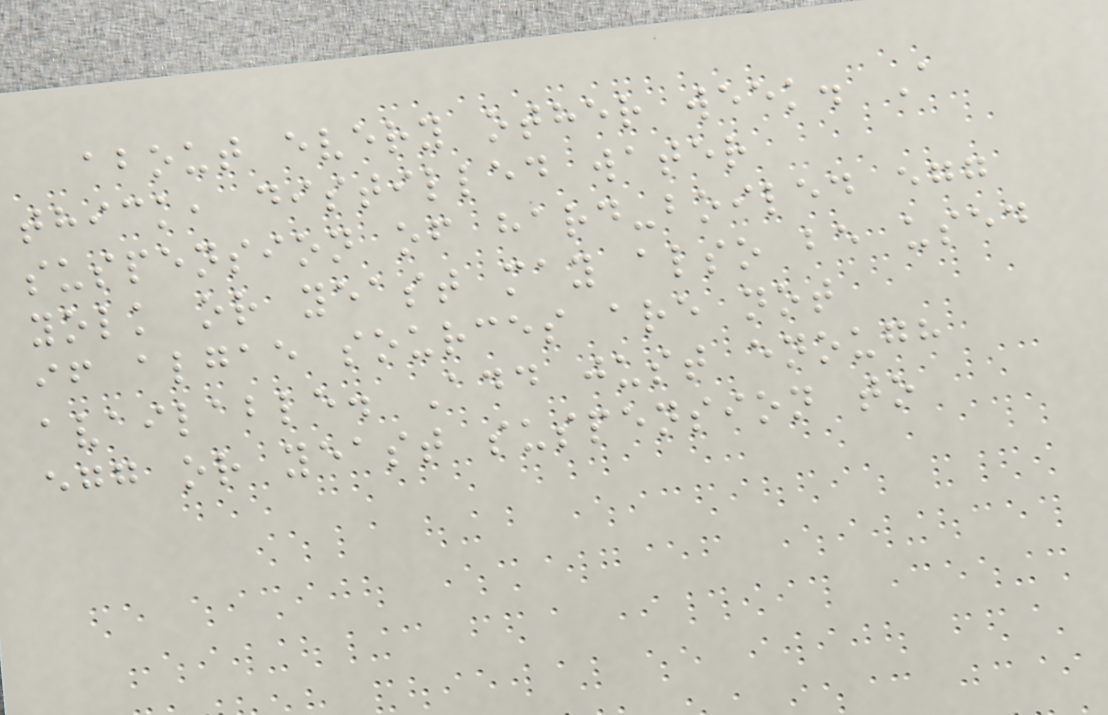about every other week. A
thick, distilled water
suspension of hard-boiled egg
yolk or yeast may also be used
if algae sources are not
available. Add just enough
egg or yeast suspension to
